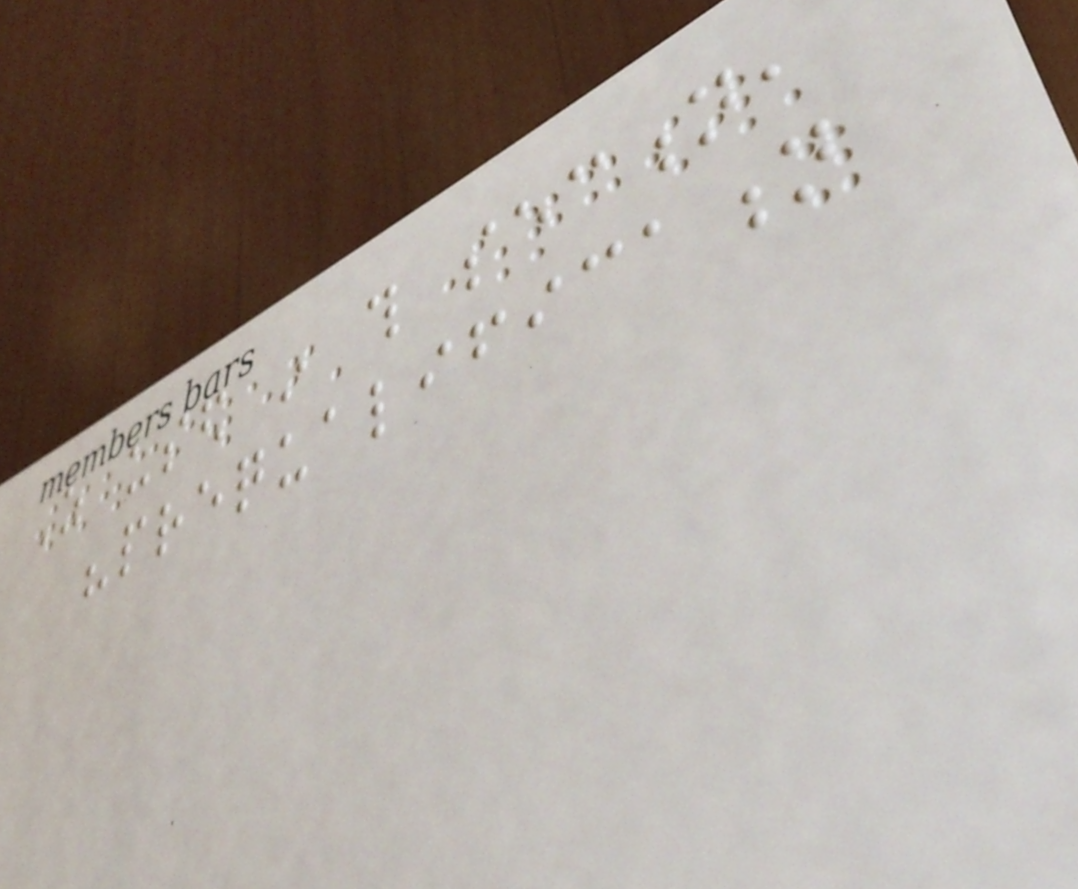As used in this section,
"prequalification
